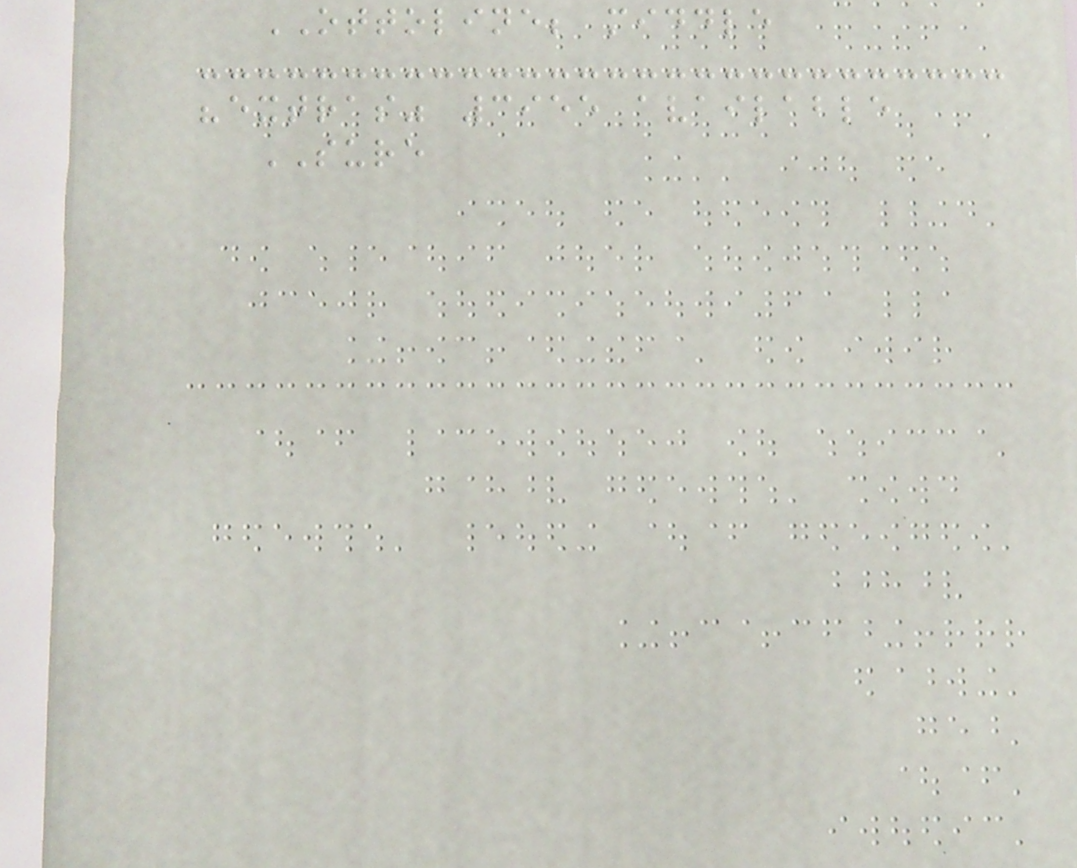OTTOLINE; middle
"extras" 3955 available
SURE
